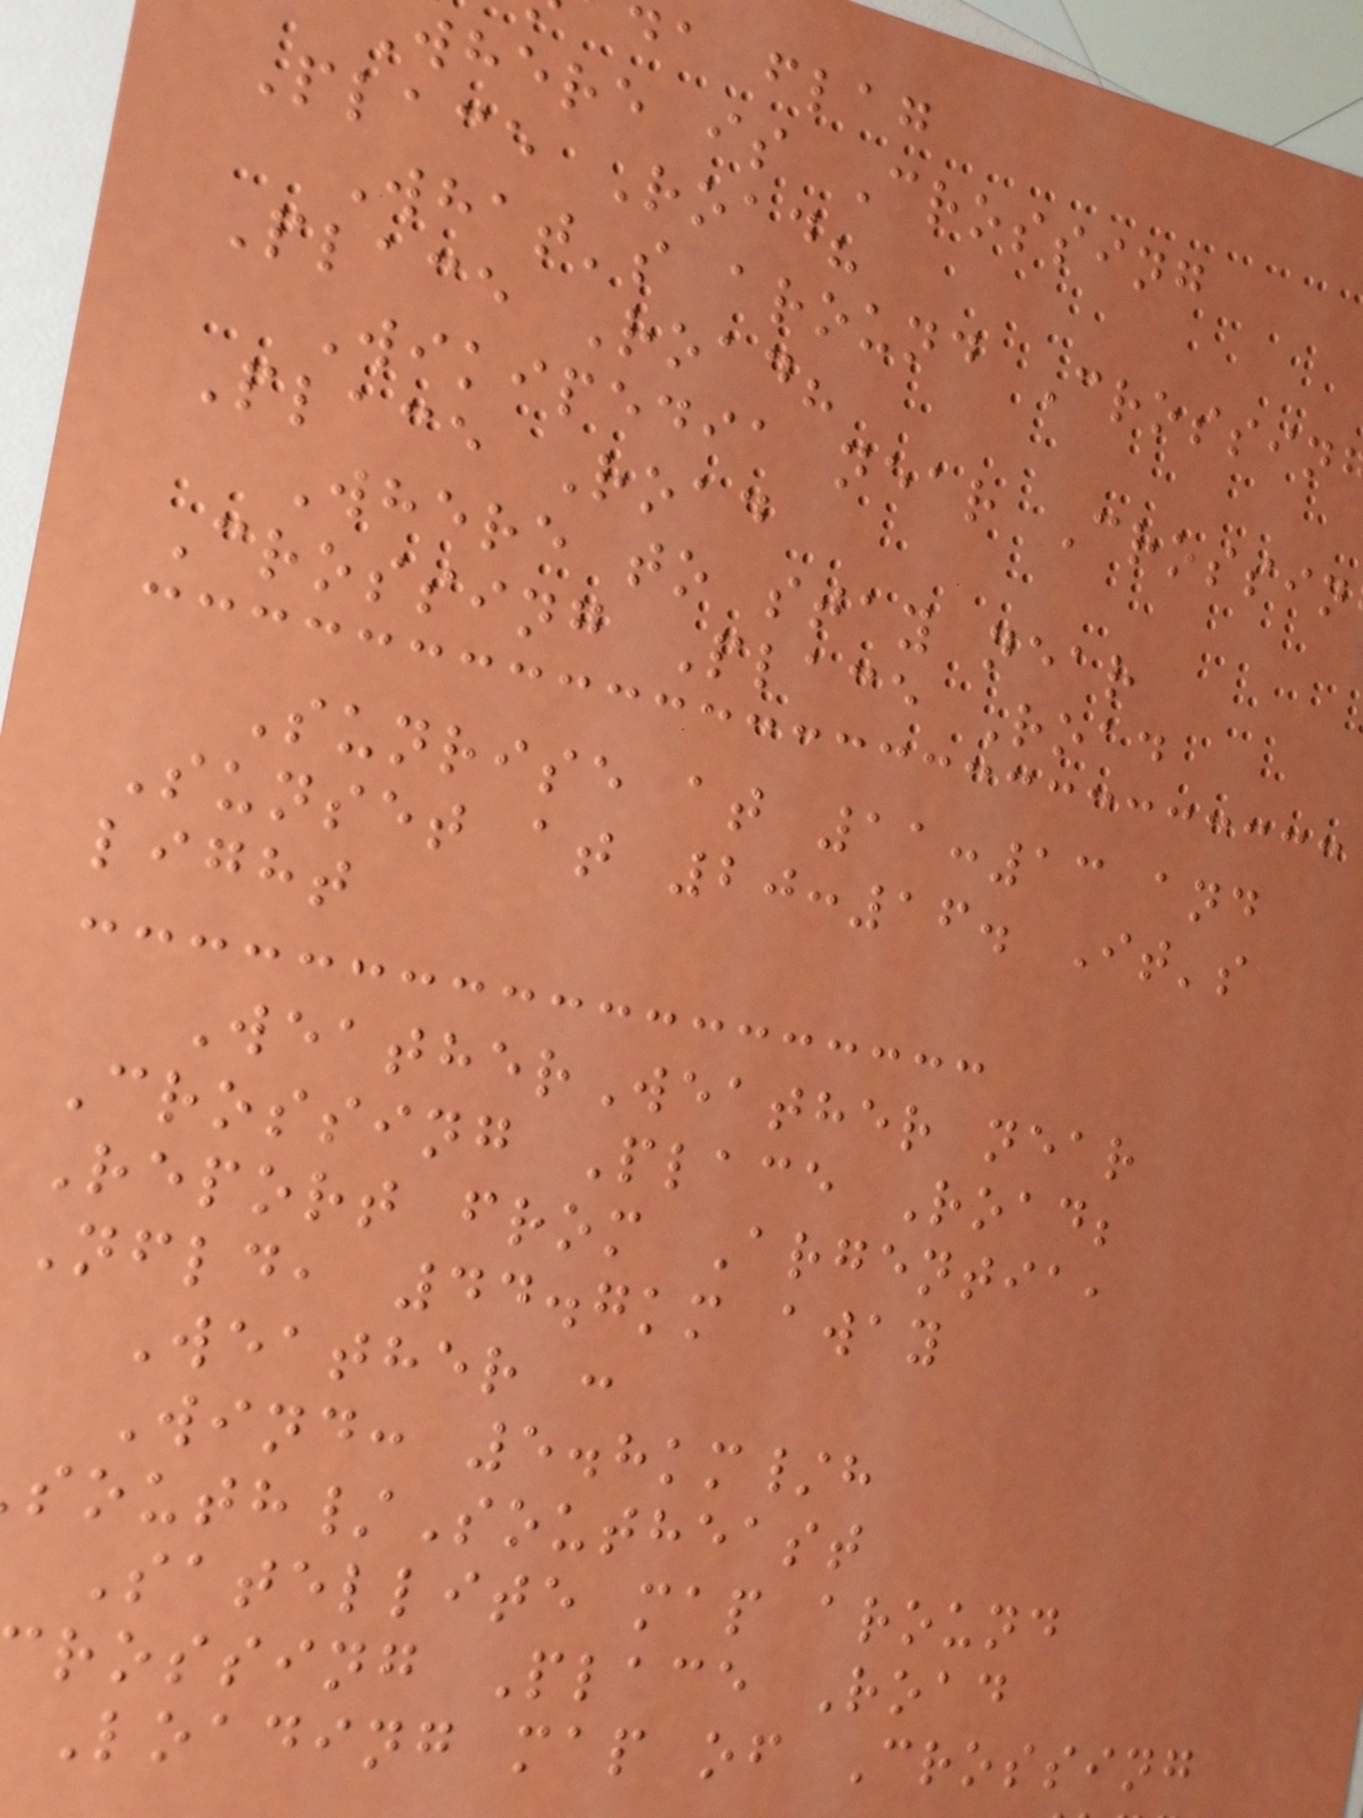da flag
where is Crossing
Place Road?
What's around Crossin
Place Road?
Wikipedia near Crossin
Place Road
Where to stay near
Crossing Place Road
Sunrise at 11:13 and
Sunset at 20:16. It's
light
WeatherWeather near
Crossing Place Road;
Report from Argentia,
Nfld, 44.7km away
Weather :
Wind: 5.8km/h
outh/Southeast
Satellite map around
rossing Place Road
Loading map of Crossing
